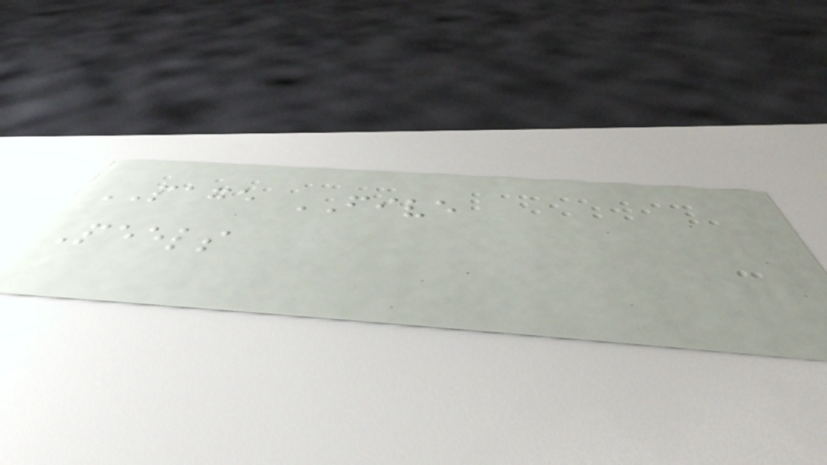PAGE FIVE
Peels
